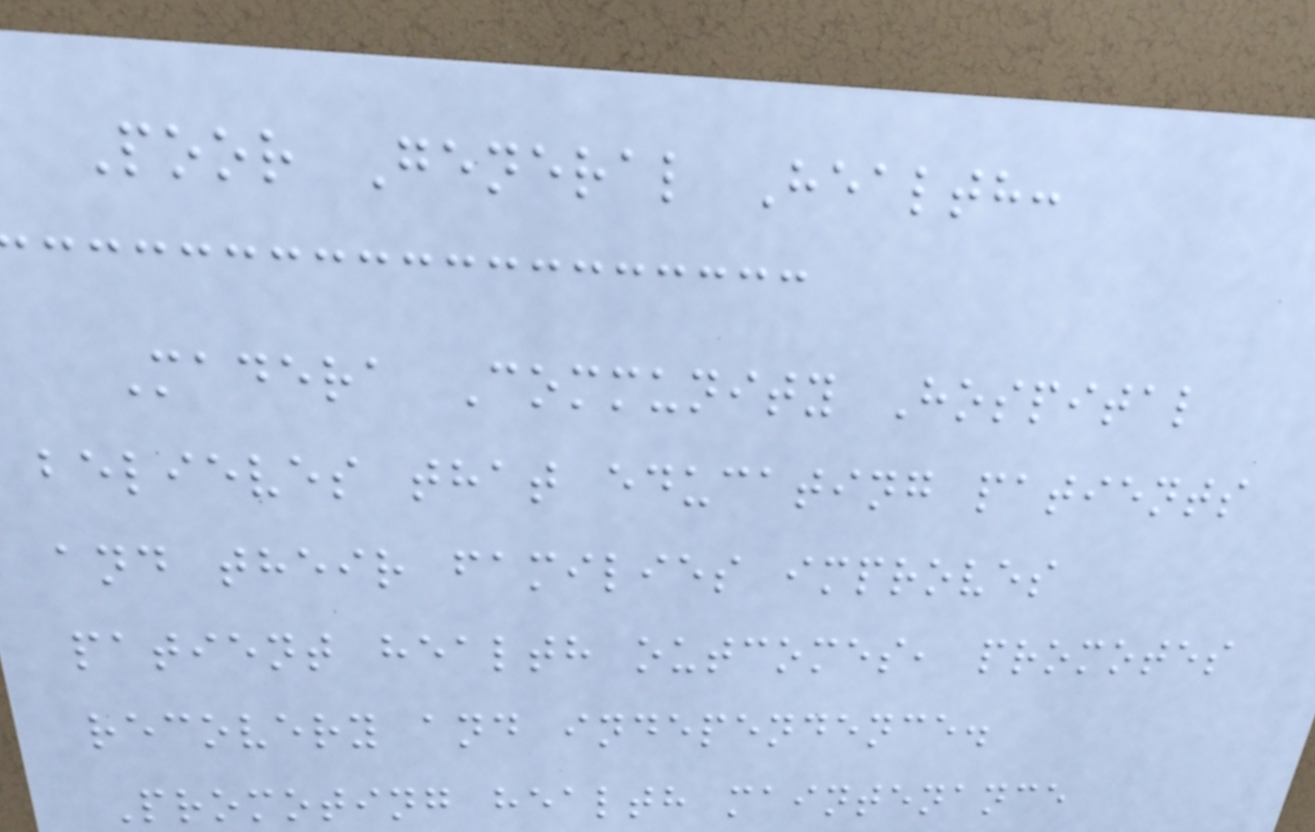Poor General Health:
Madera Community Hospital
believes that educating patients
and their families improves
patient health outcomes, promotes
recovery and independence.
Promoting health maintenance
